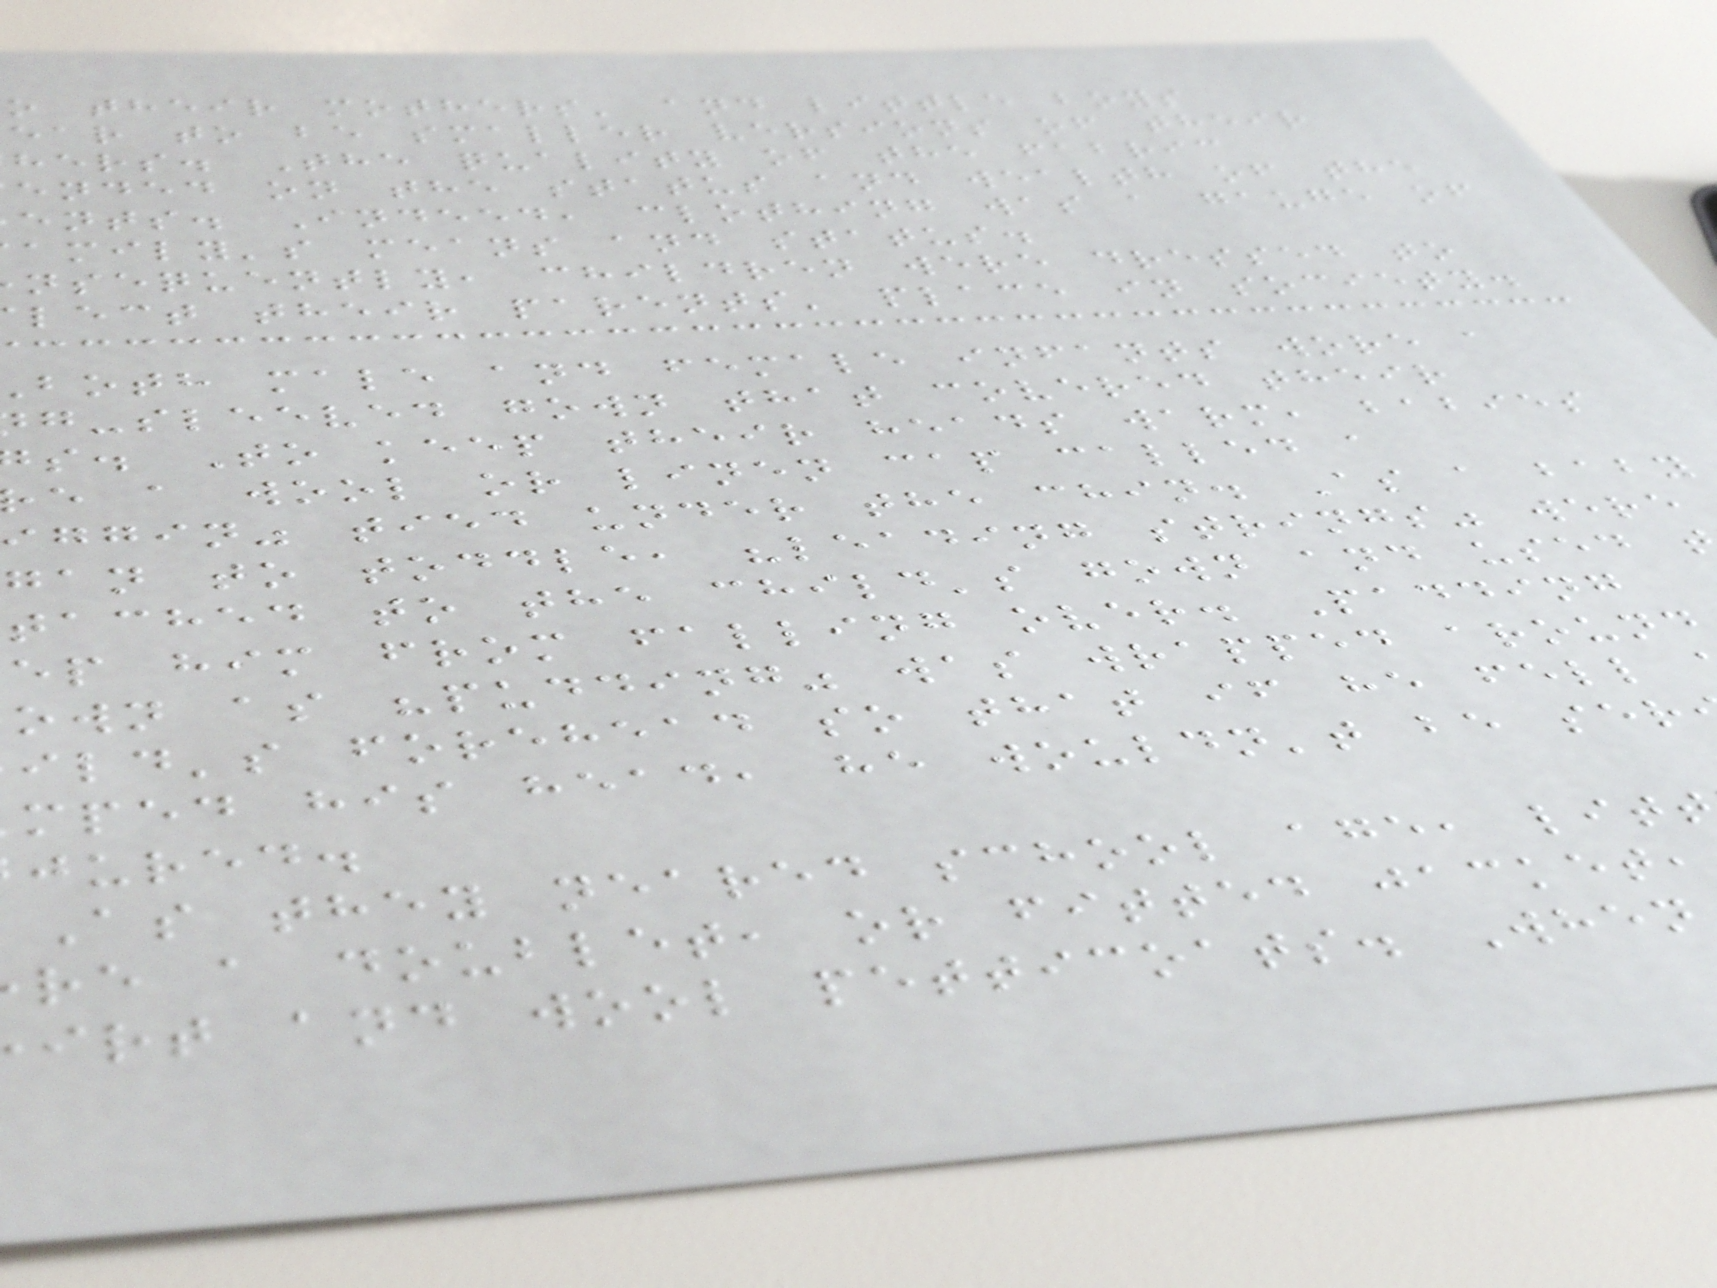o their mothers' and little boys
ear to be smaller versions of their
hers. The quality of the fabric
ended on the status and wealth of the
ents. Indeed, clothing was a gauge of
amily's means and status.
nsequently, children were dressed to
lect their parents' place in society.
both male and female infants wore a
g-sleeved gown that covered their
s. To keep their heads warm, babies
e a wool or linen cap called a
iggin" tied under the chin. As a baby
gan to toddle, "leading strings" were
tached to the child's gown and used
ep him from falling over. Padding
own as "pudding" was wrapped around
ild's forehead so that if he fell
mped his head, he wouldn't be ser
jured.
As they neared school age, lit
re a doublet, or fitted jacket,
irt and wool petticoats. When
